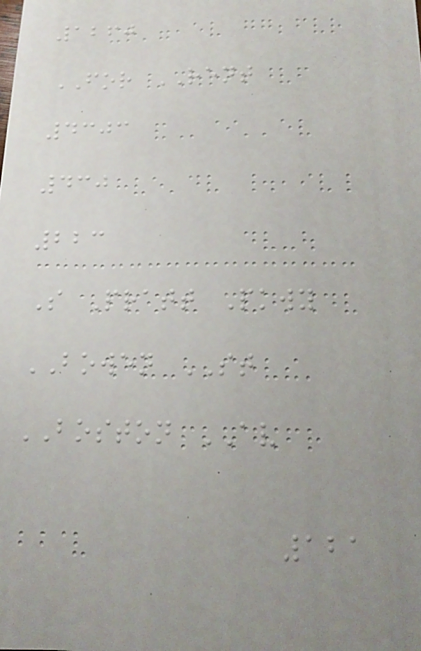1260
FOR RENT
4303
430
223
S Pratt Pkwy
BOWEN ST
BOSTON AV
121
